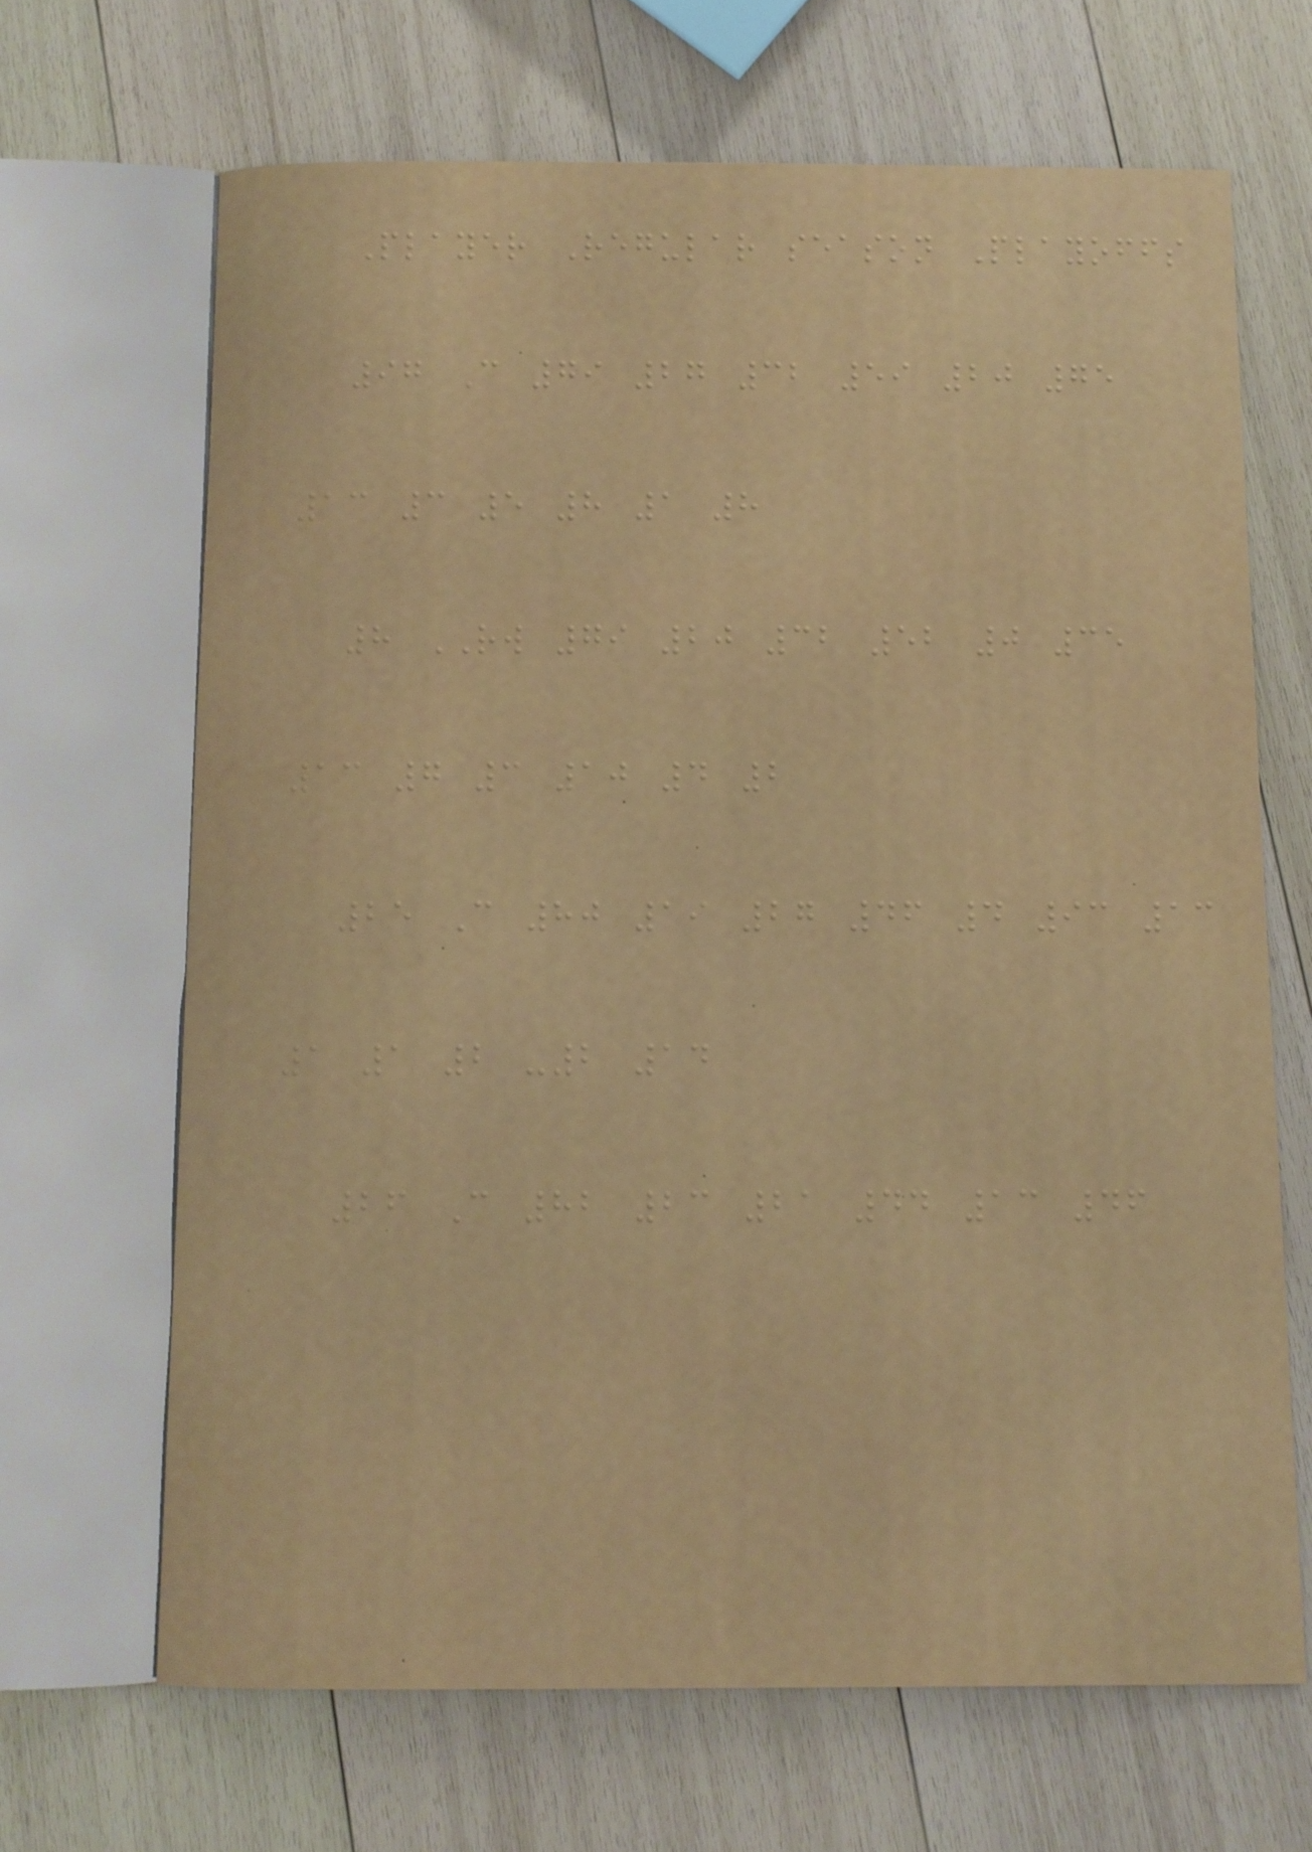Player Regular season Playoffs
97 C 79 27 32 59 20 75
13 3 5 8 1 8
8 RW 79 20 32 52 0 35
13 7 3 10 4 2
25 C 80 19 27 46 4 93 13
1 1 2 -2 14
26 C 82 23 21 44 13 46
